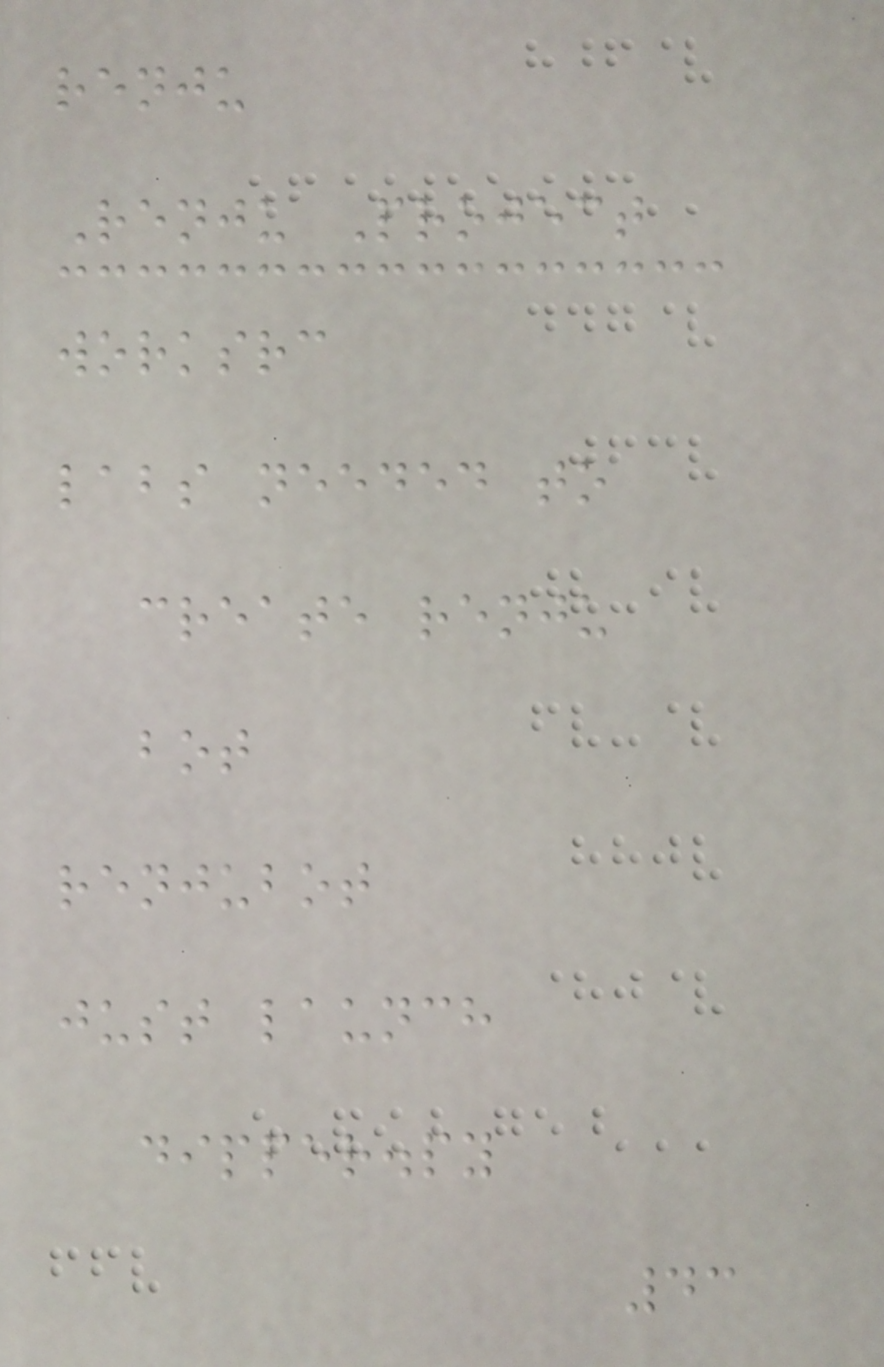renju
Renju Project
worksrc
labs needed to
create renju
bot
renjubot
just launch
dipper.py
43
